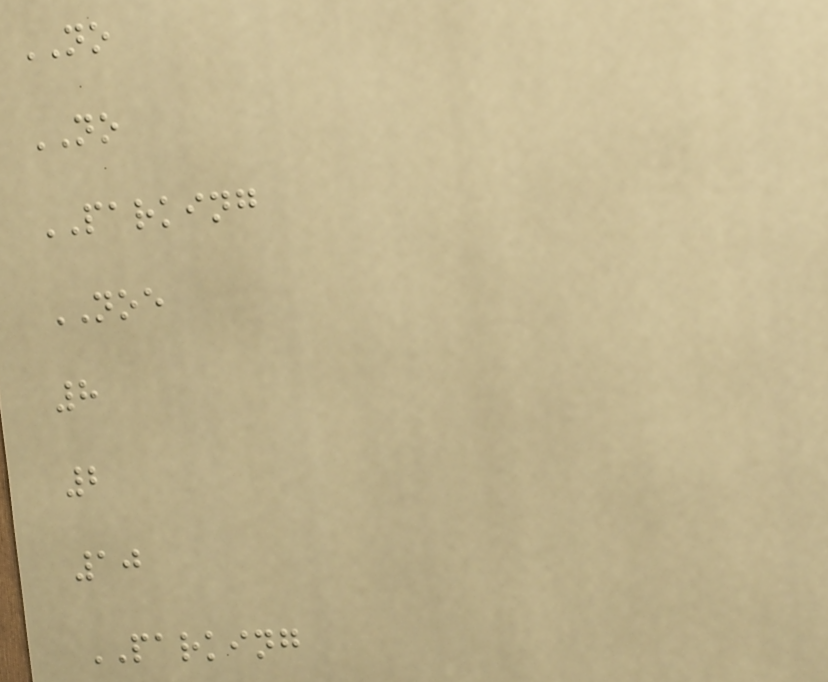NO
NO
PARKING
NOE
8
2
10
PARKING
